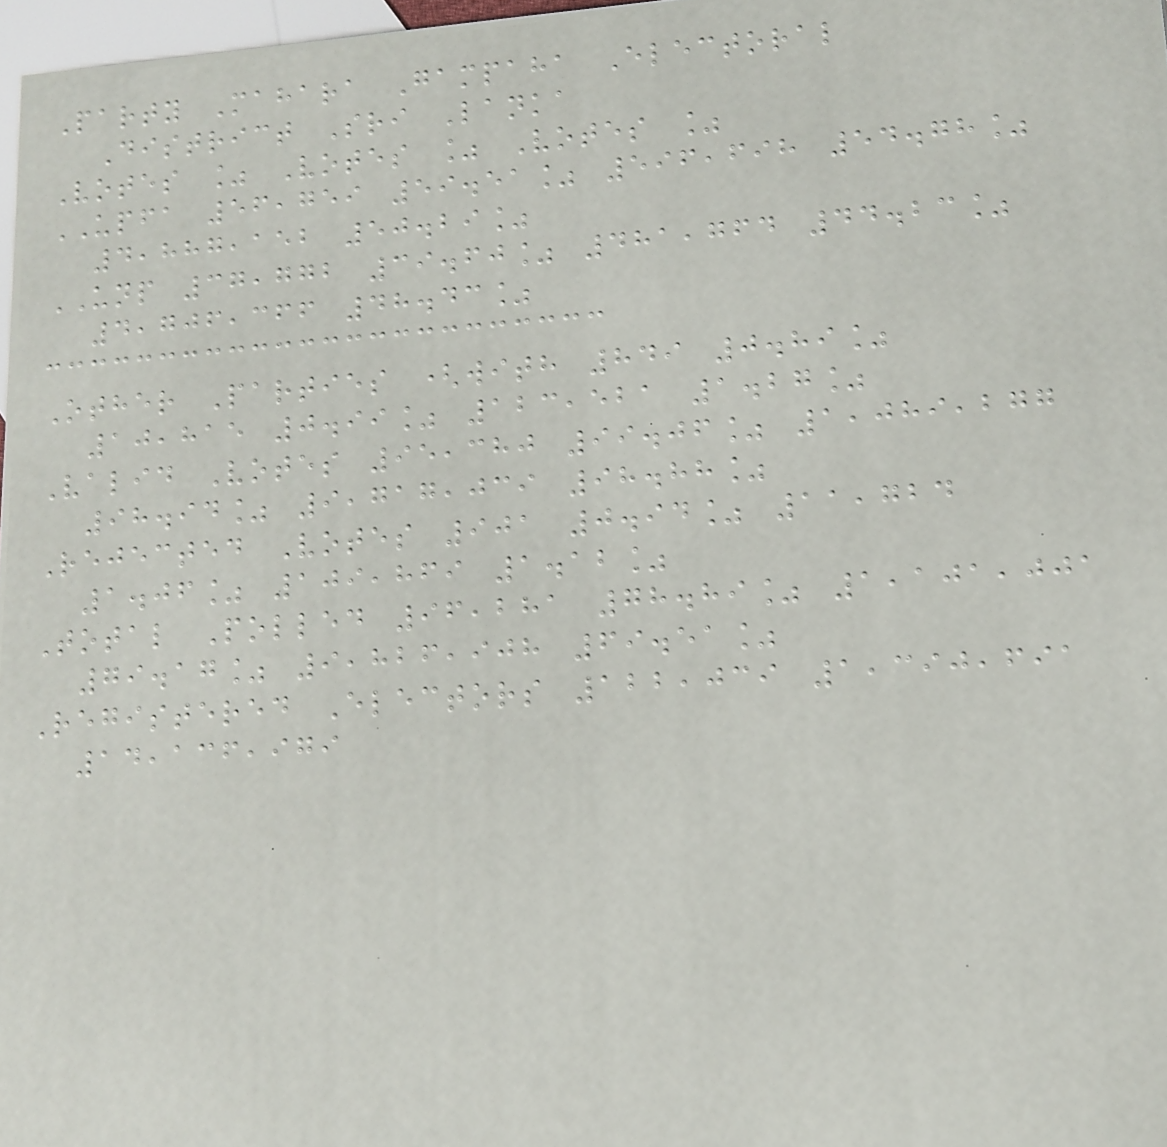Party Mahara Gampaha Electoral
District Sri Lanka
Votes % Votes % Votes %
UPFA 56,759 59.51% 596,698 54.78%
4,887,152 50.29%
UNP 37,772 39.60% 481,764 44.23%
4,706,366 48.43%
Other Parties (with 849 0.89%
10,815 0.99% 123,521 1.27%
Valid Votes 95,380 99.06% 1,089,277
98.94% 9,717,039 98.88%
Rejected Votes 901 0.94% 11,724
1.06% 109,869 1.12%
Total Polled 96,281 78.89% 1,101,001
79.17% 9,826,908 69.51%
Registered Electors 122,039 1,390,691
14,136,979
